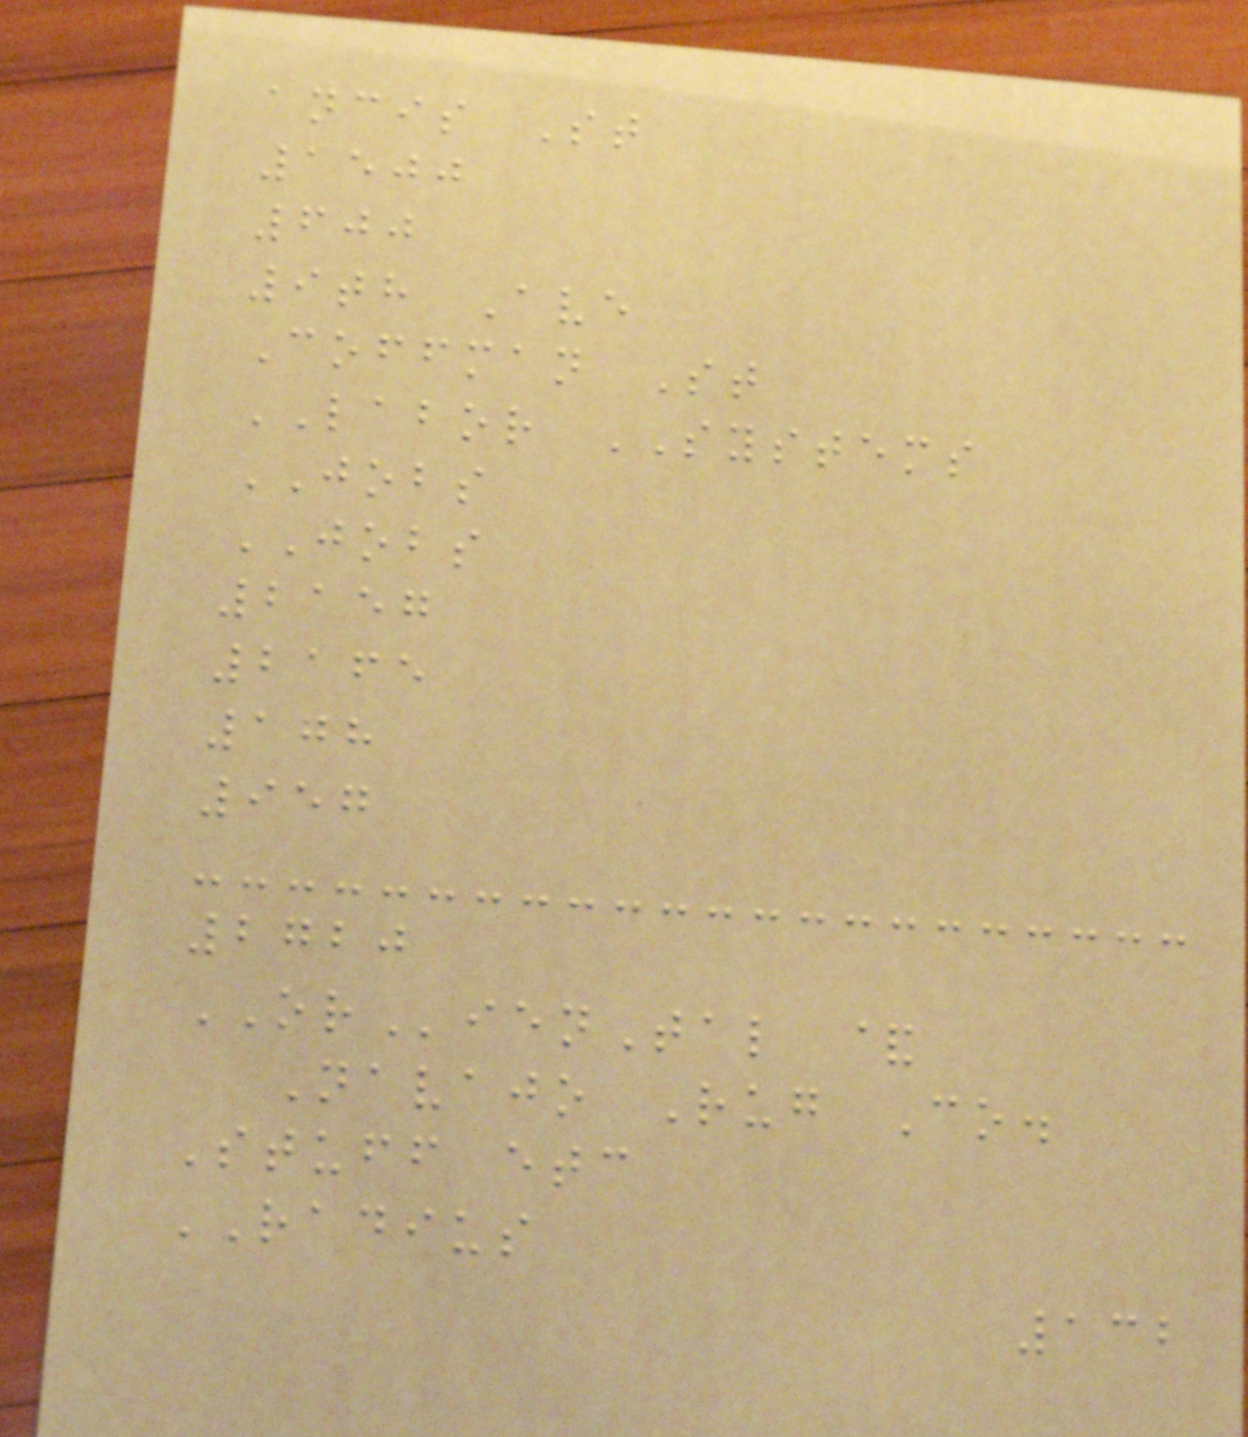ancis St
1500
600
9th Ave
Coffman St
LABOR SYSTEMS
JOBS
JOBS
2157
2165
178
957
2720
ORienTal &
Navajo Rug Co.
Stuff etc
RADIUS
132
